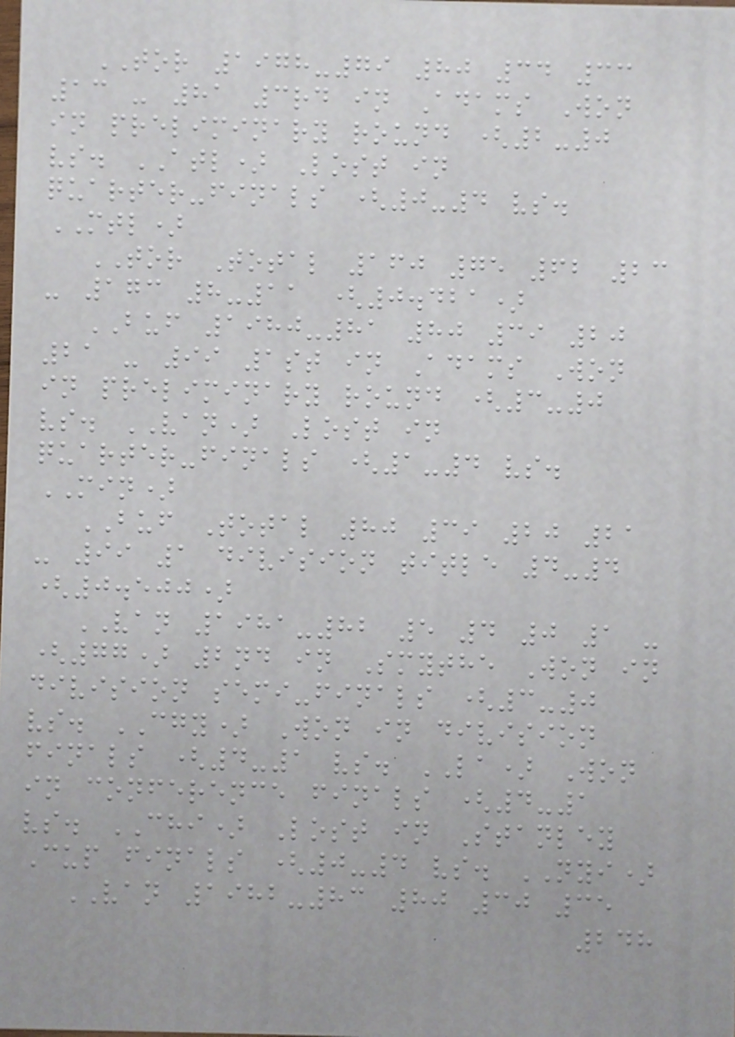TOR 1978-79 80 34 33
13 - 81 3rd in Adams Won
in preliminary round (2-0
vs. ATL) Lost in
quarter-finals (0-4 vs.
MTL)
TOR Total 160 75 62 23
- 173 8-11 (0.421)
BUF 1980-81 80 39 20
21 - 99 1st in Adams Won
in preliminary round (3-0
vs. VAN) Lost in
quarter-finals (1-4 vs.
MIN)
BUF Total 80 39 20 21
- 99 1 division title 4-4
(0.500)
VAN 1981-82 5 4 0 1 -
(77) 2nd in Smythe Won in
division semi-finals (3-0
vs. CGY) Won in division
finals (4-1 vs. LA) Won
in conference finals (4-1
vs. CHI) Lost in Stanley
Cup finals (0-4 vs. NYI)
VAN 1982-83 80 30 35
248
